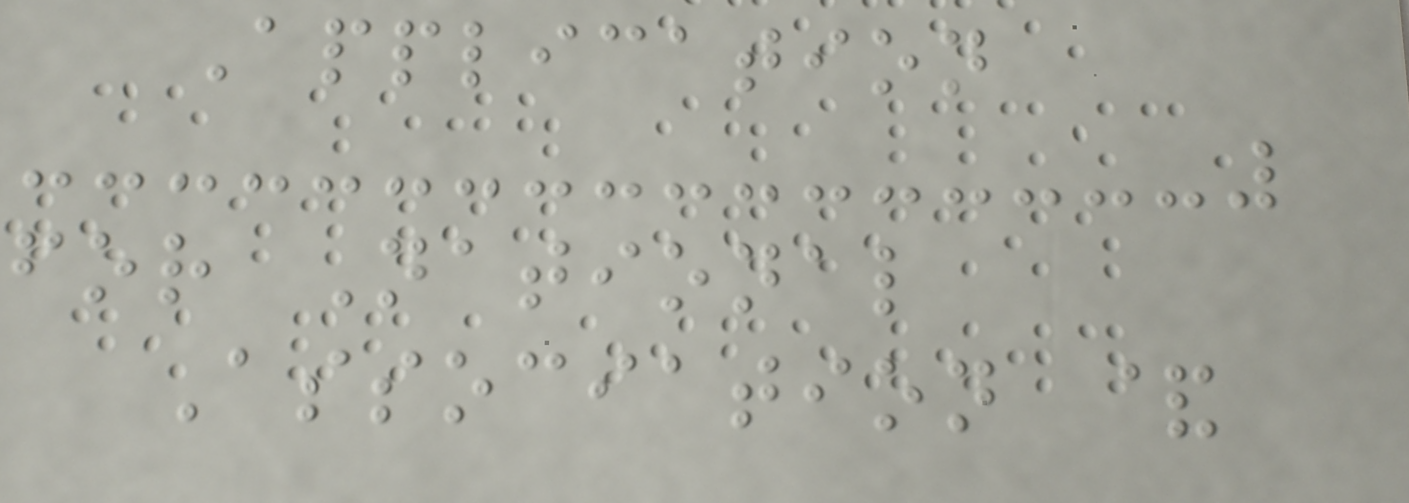Application
for National
Association &
